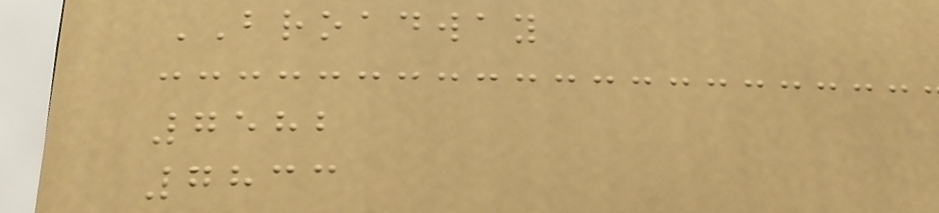BROADWAY
7582
7833
